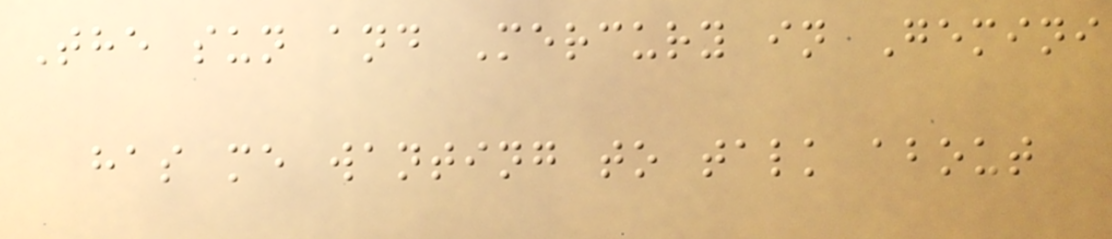The sun and Mercury in Gemini
has me wanting to talk about
